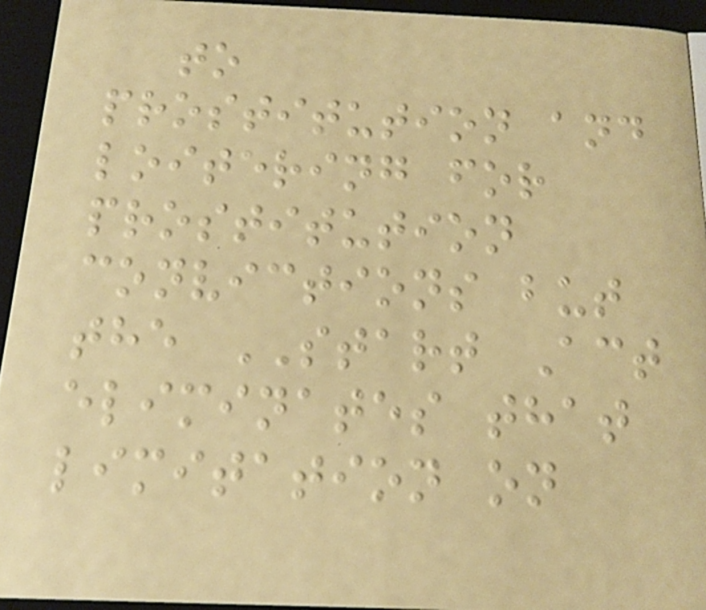to
prostitution and
loitering for
prostitution
convictions but
the START Act
eliminates that
limitation on
